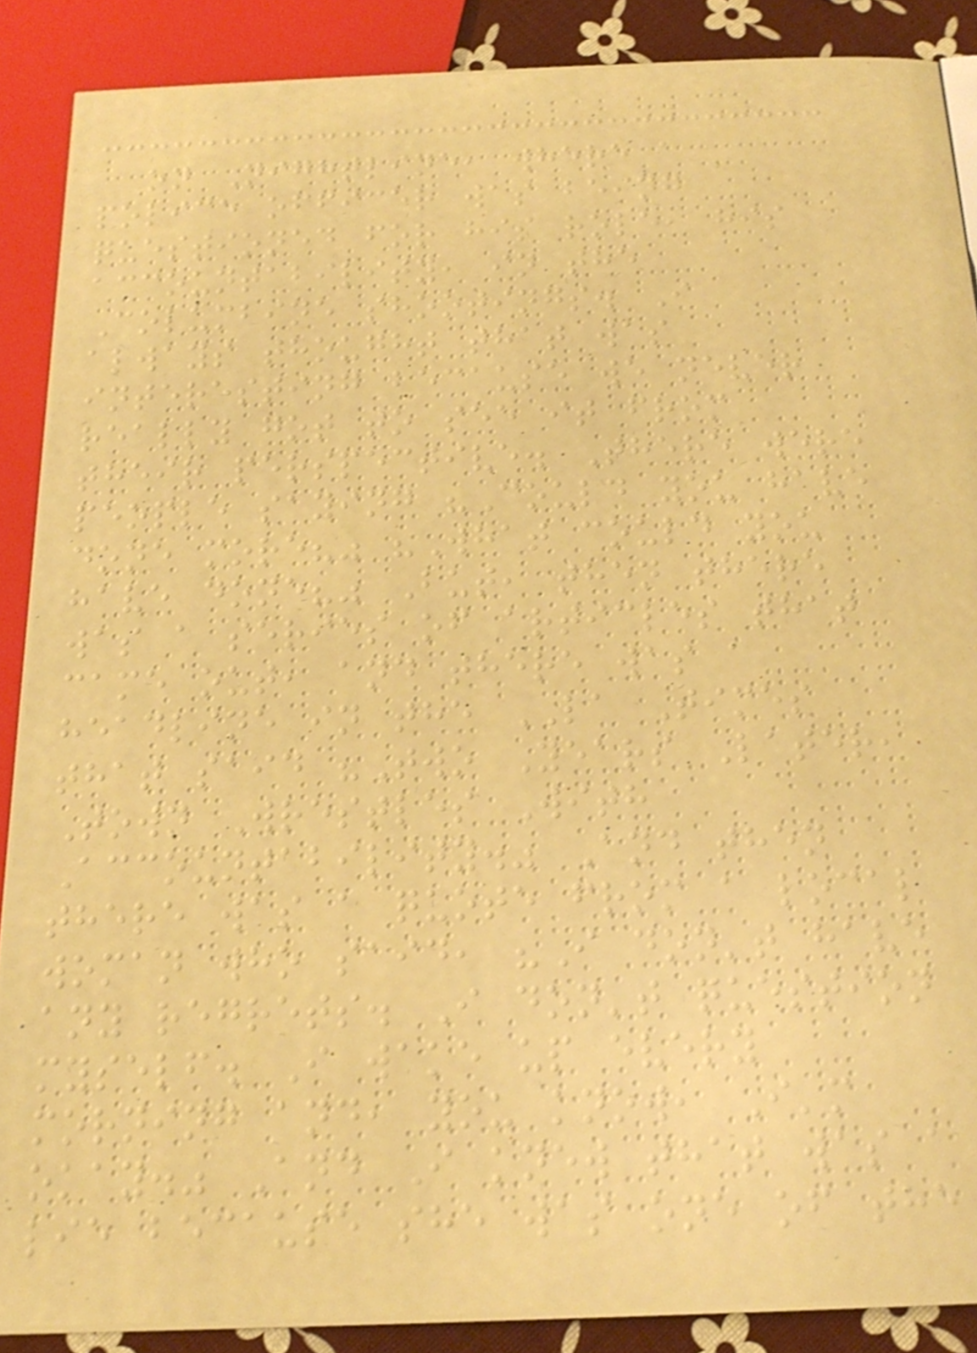on Nightline, where a
police officer was being
questioned for his role, his
accountability, in the
Columbine shootings. I
always thought that was
interesting because we never
really got to see it from
their perspective. There were
people saying "Could you have
done more?" "What could you
have done?" But, then there
was a series of articles that
came out, and there was a
headline in the LA Times
that said "Two Years Later,
Town Wrestles With
Accountability." And then
there was a quote from a local
woman who said, "I don't have
any regrets. I don't question
myself. I wake up every
morning and, you know, I'm
okay." And I knew that was a
lie because she was one of the
